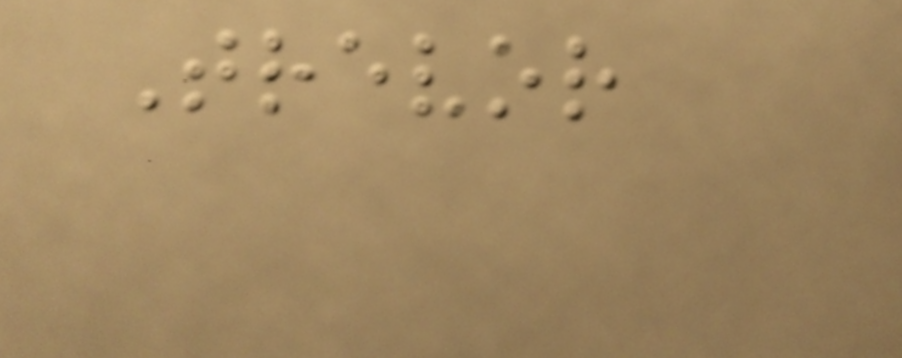Trevor
